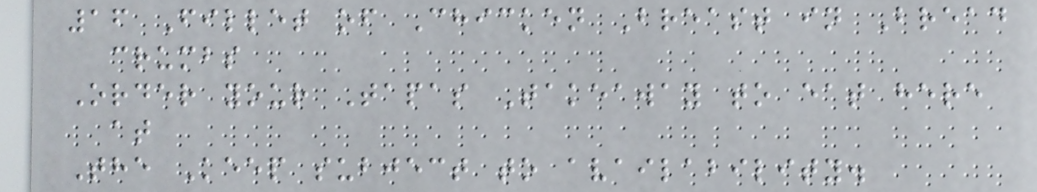16 Fillet of Chicken Breast in Bread
crumbs
Order your Tapas Takeaway to eat here
at
The Keep subject to availability.
